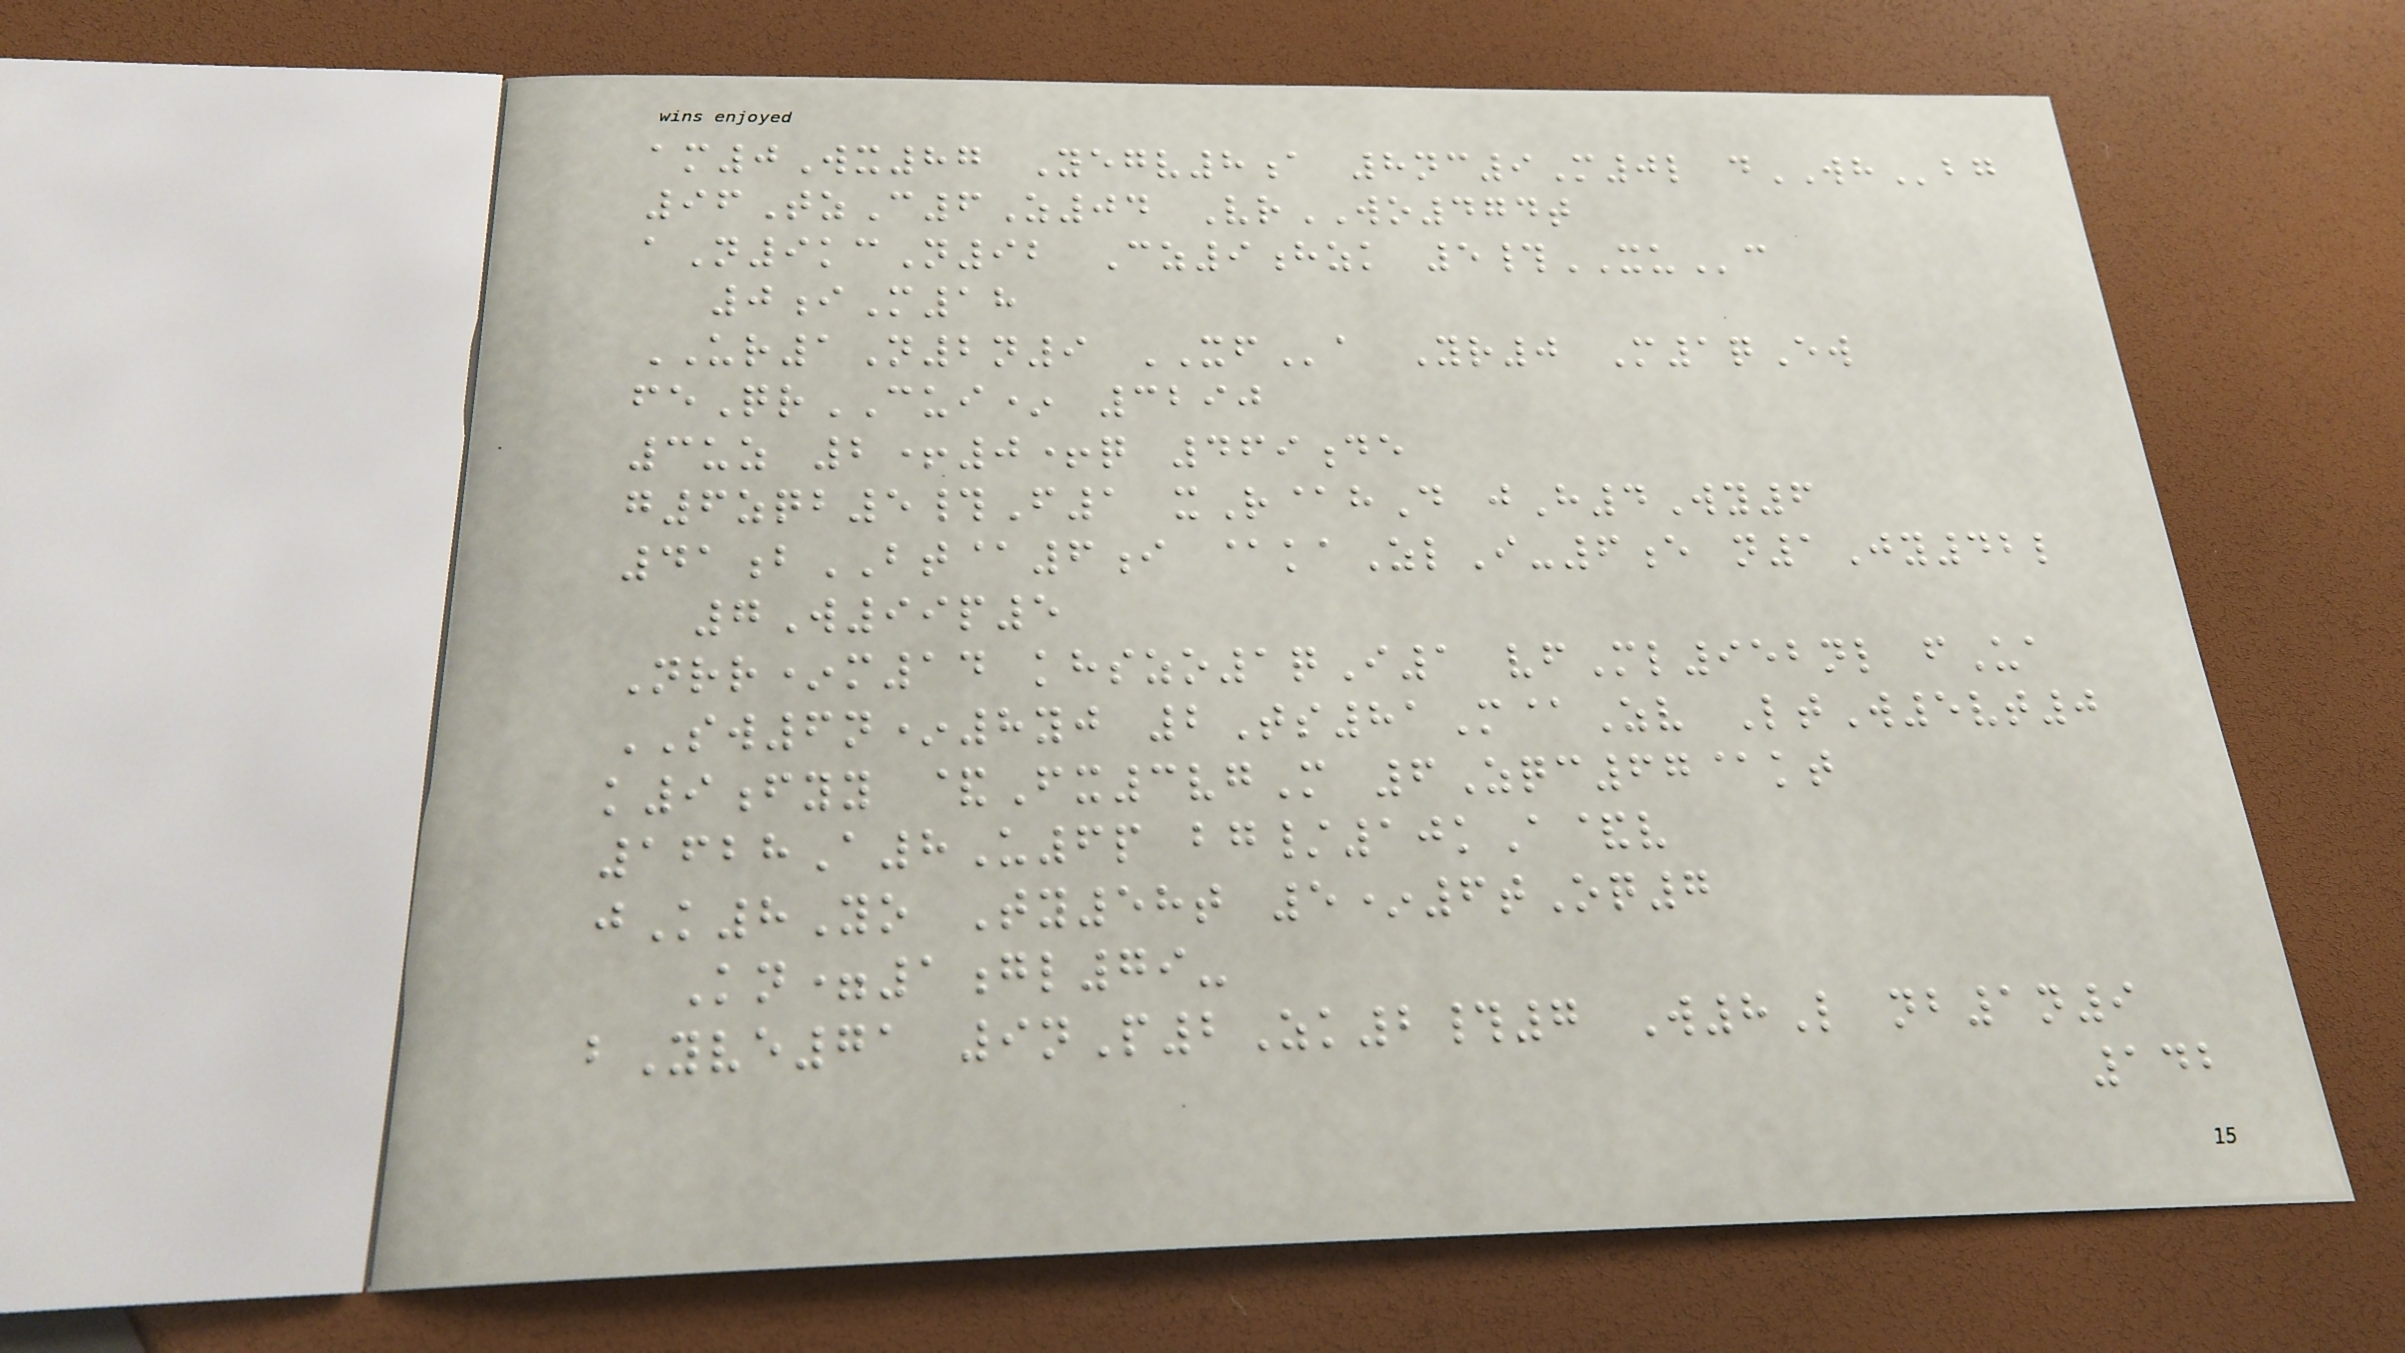am0Wx87 Yegv8a 8nc9M0l dWHbg
96TzC6Z04 VrWO474t
aN9kcN92 Cz9hzk 5#XUc
0iM18
UR1N2n9 XFa Yr0 M1qEw
feQrCUI* 3290
3uz 2+0+q 469de
g6zqb5#F1 xR@hD jH4Wy6
41bBT@6i @kaZlI-6e n1Jy42l
7W99p5
Nrr*m14 khszo1qI1 vfMl952nl fUa
SW6n*8yj 2Ts81M@Zv LtW5vt0
k9fyy &Fx3vgM 6Zqc67@kt
1628A8U6p bg/10kA&v
jK8Yo Ty58t 5*6tOq7
Kn=1gl79-
bYve71 9nP2Zk2#7 W8L nb1n9
142
